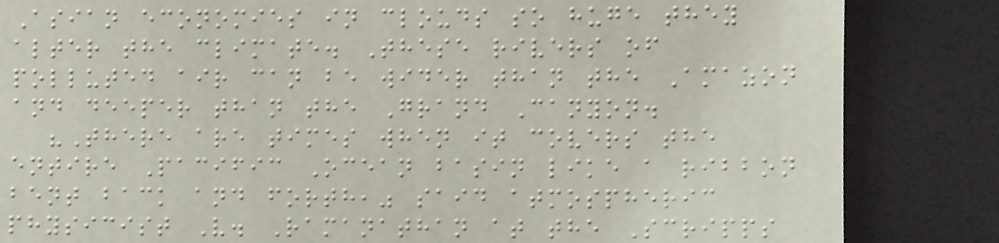Asian economies in clouds so huge they
alter the climate. These rivers of
polluted air can be wider than the Amazon
and deeper than the Grand Canyon.
"There are times when it covers the
entire Pacific Ocean basin like a ribbon
bent back and forth," said atmospheric
physicist V. Ramanathan at the Scripps
